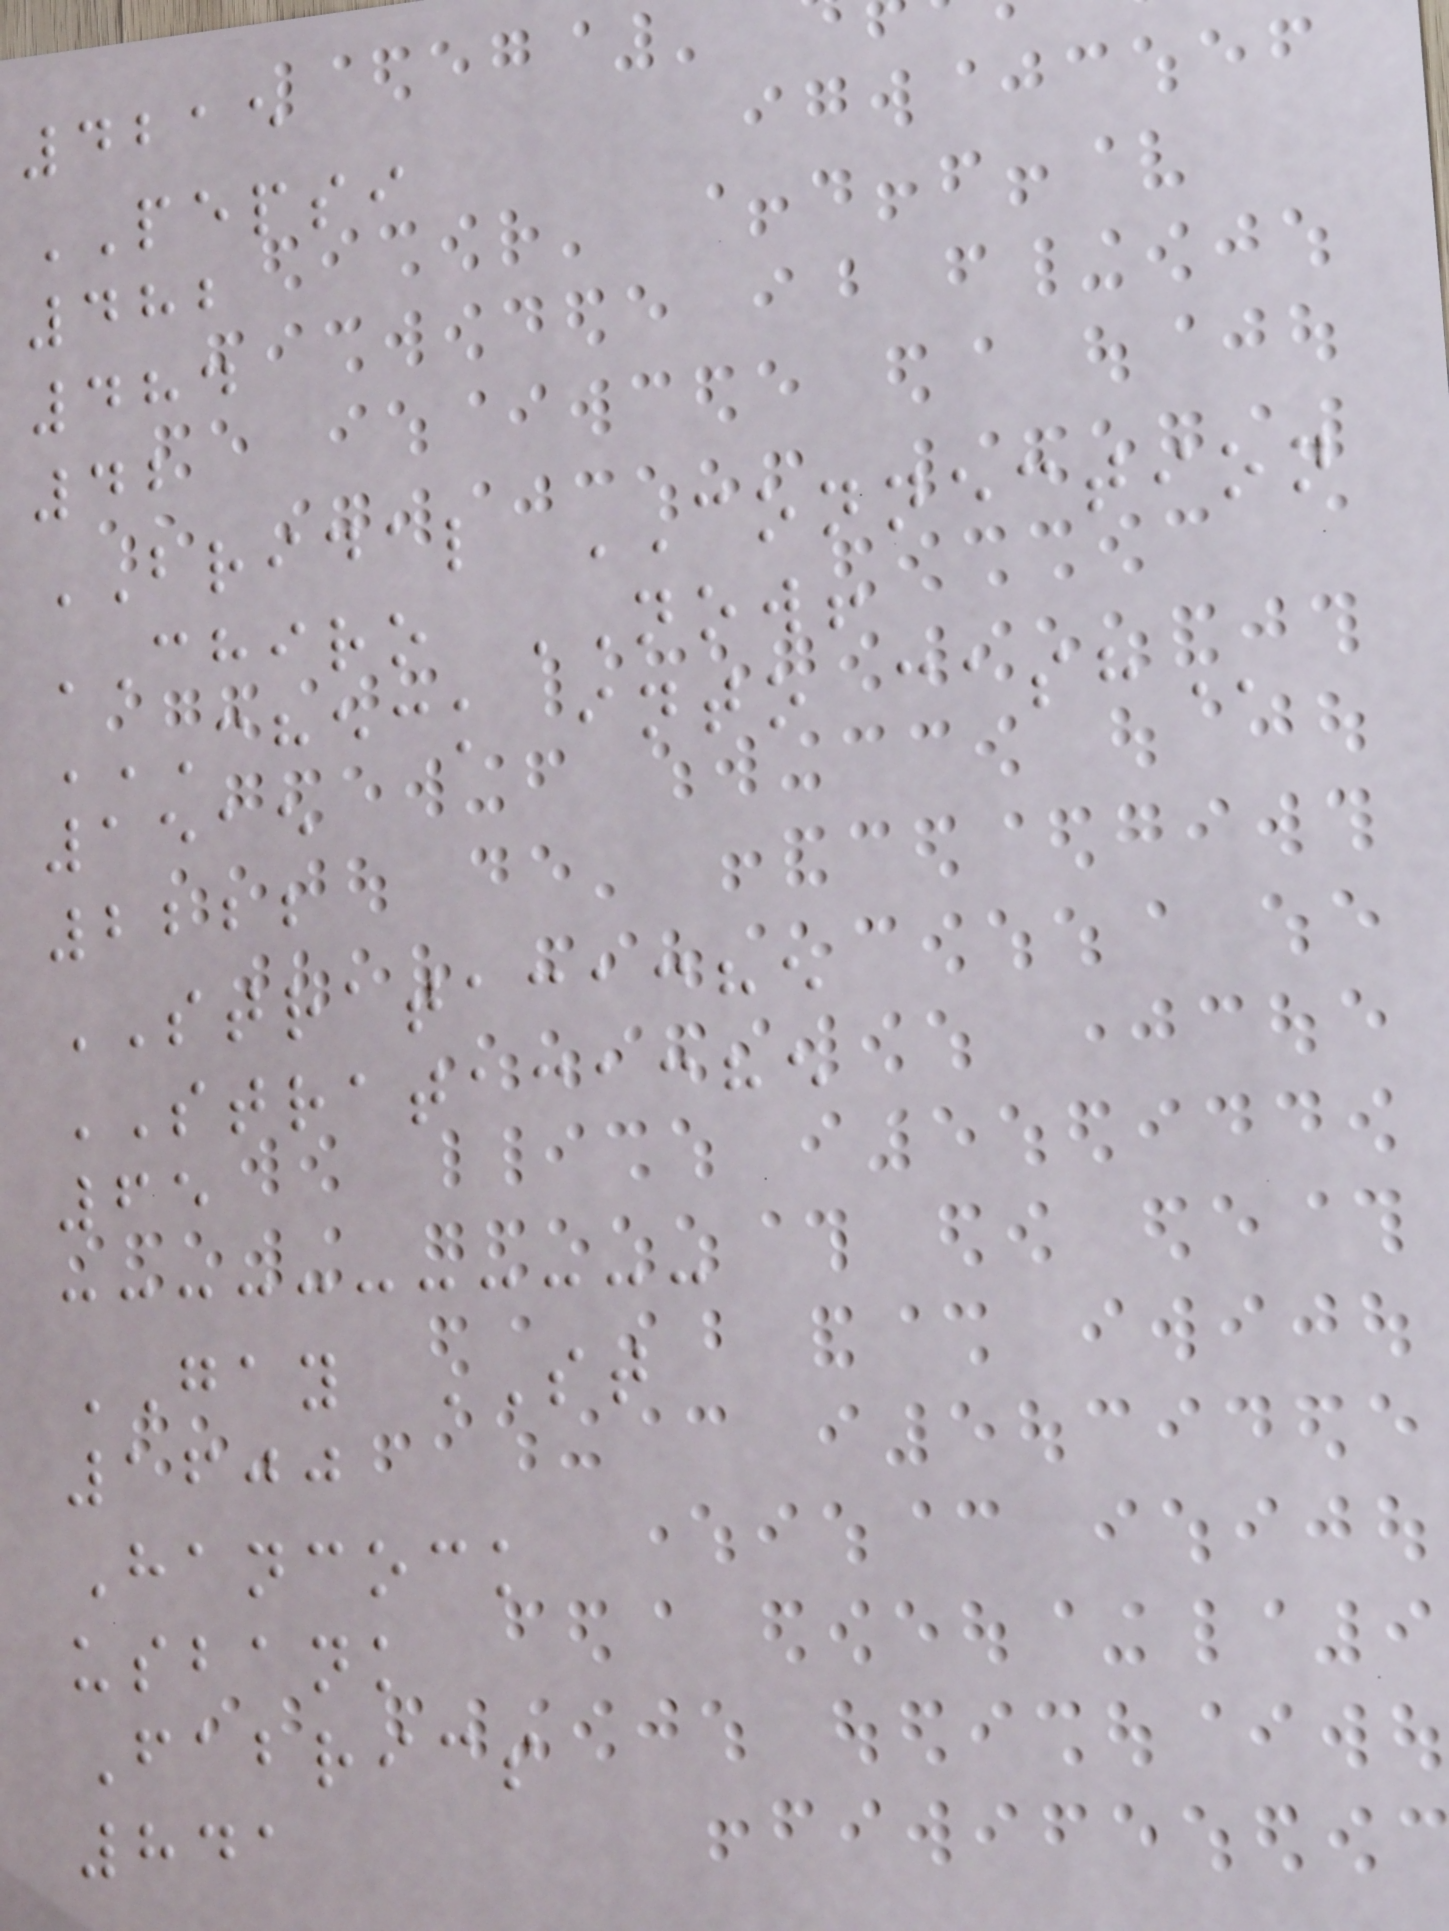4215
PEPSI
482
484
42
BRIDAL CONNECTION
CHIRO NOW!
CHECK INTO CASH
1515
2222
STRATACACHE
STRATACACHE
65
GAY ST
1600
Hancock
usbank
Fabrics
841
